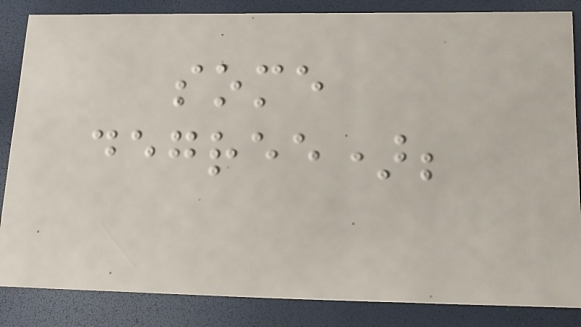some
degree);
